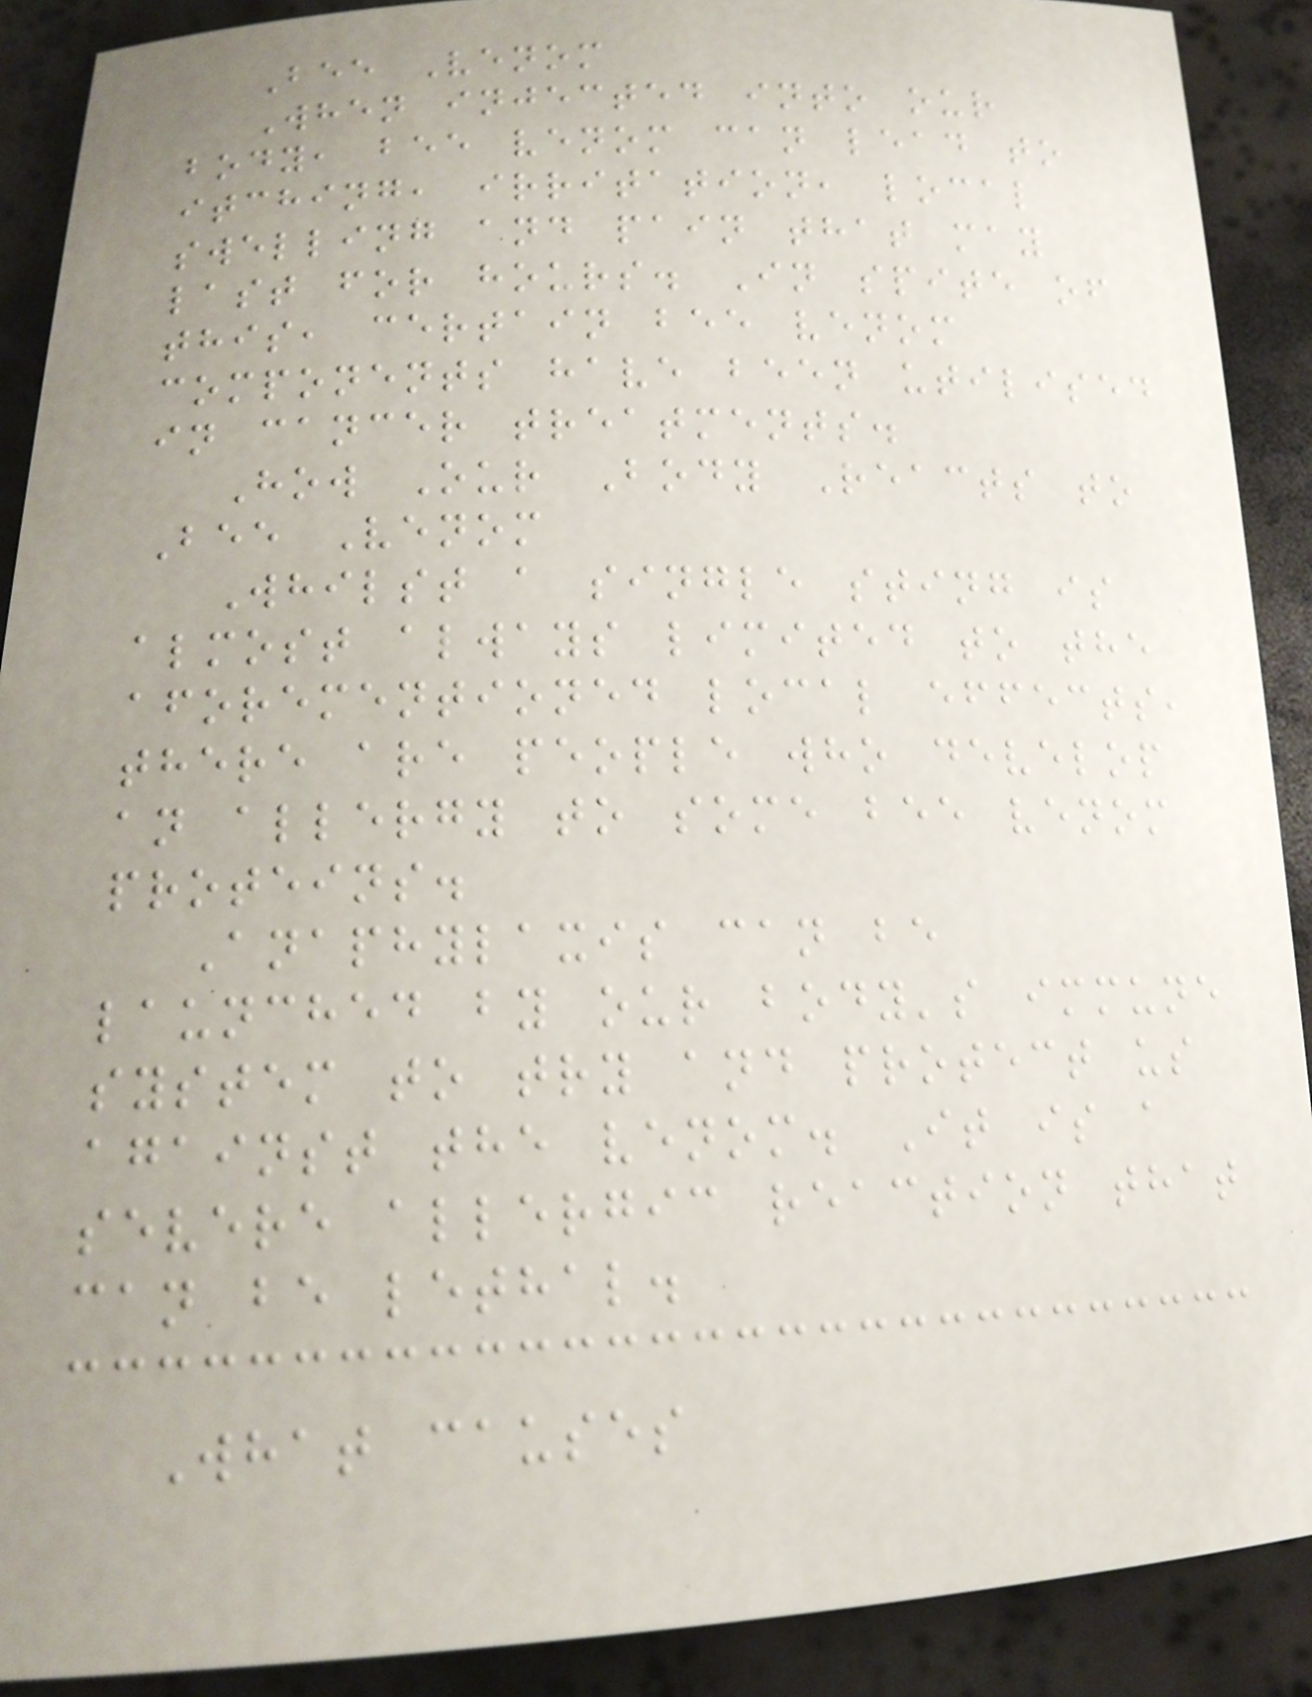Bee Venom
When injected into our
body, bee venom can lead to
itching, irritation, local
swelling and pain that may
last for hours. In spite of
this, certain bee venom
components have been utilised
in cancer treatments.
How Our Body Reacts to
Bee Venom
Whilst a single sting is
almost always limited to the
aforementioned local effects,
there are people who develop
an allergy to some bee venom
proteins.
Anaphylaxis can be
launched by our body's immune
system to try and protect us
against the venom. It is a
severe allergic reaction that
can be lethal.
What causes
